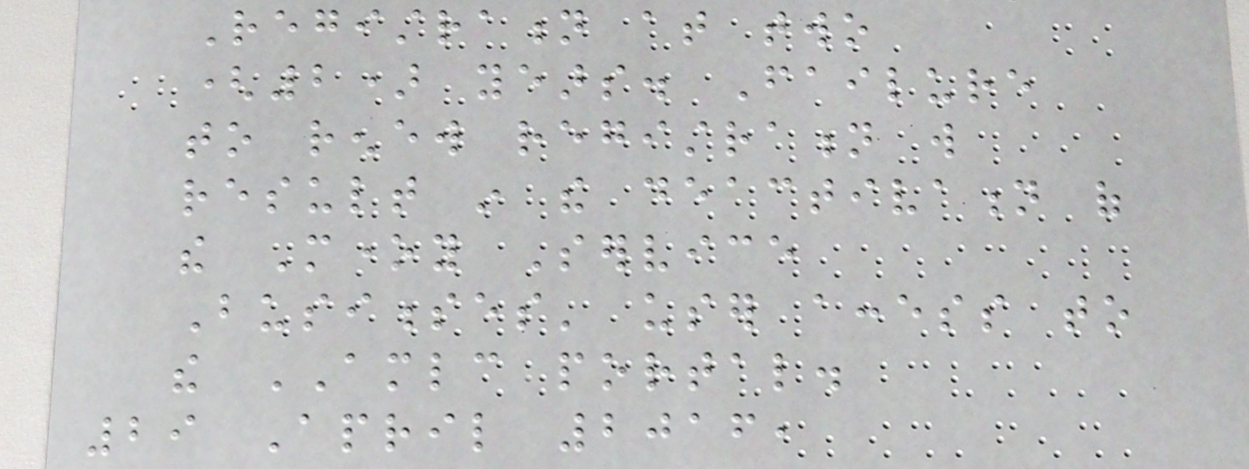Registration at two
(2) years. Failure
to renew registration will
result in the deactivation of
the Money Service
Businesses' user access to
the AMLC portal.
29 April 2016,
